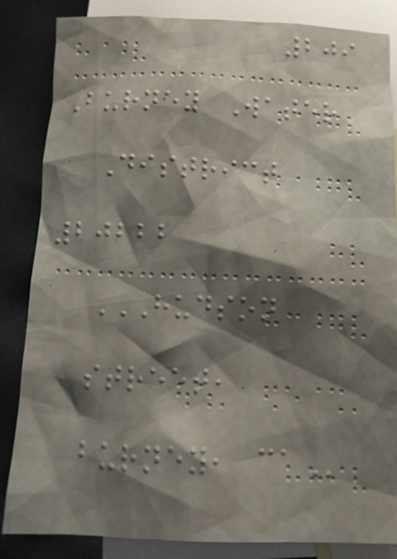209
Burney Water
District
20222
HUDSON
STREET,
BURNEY, CA
